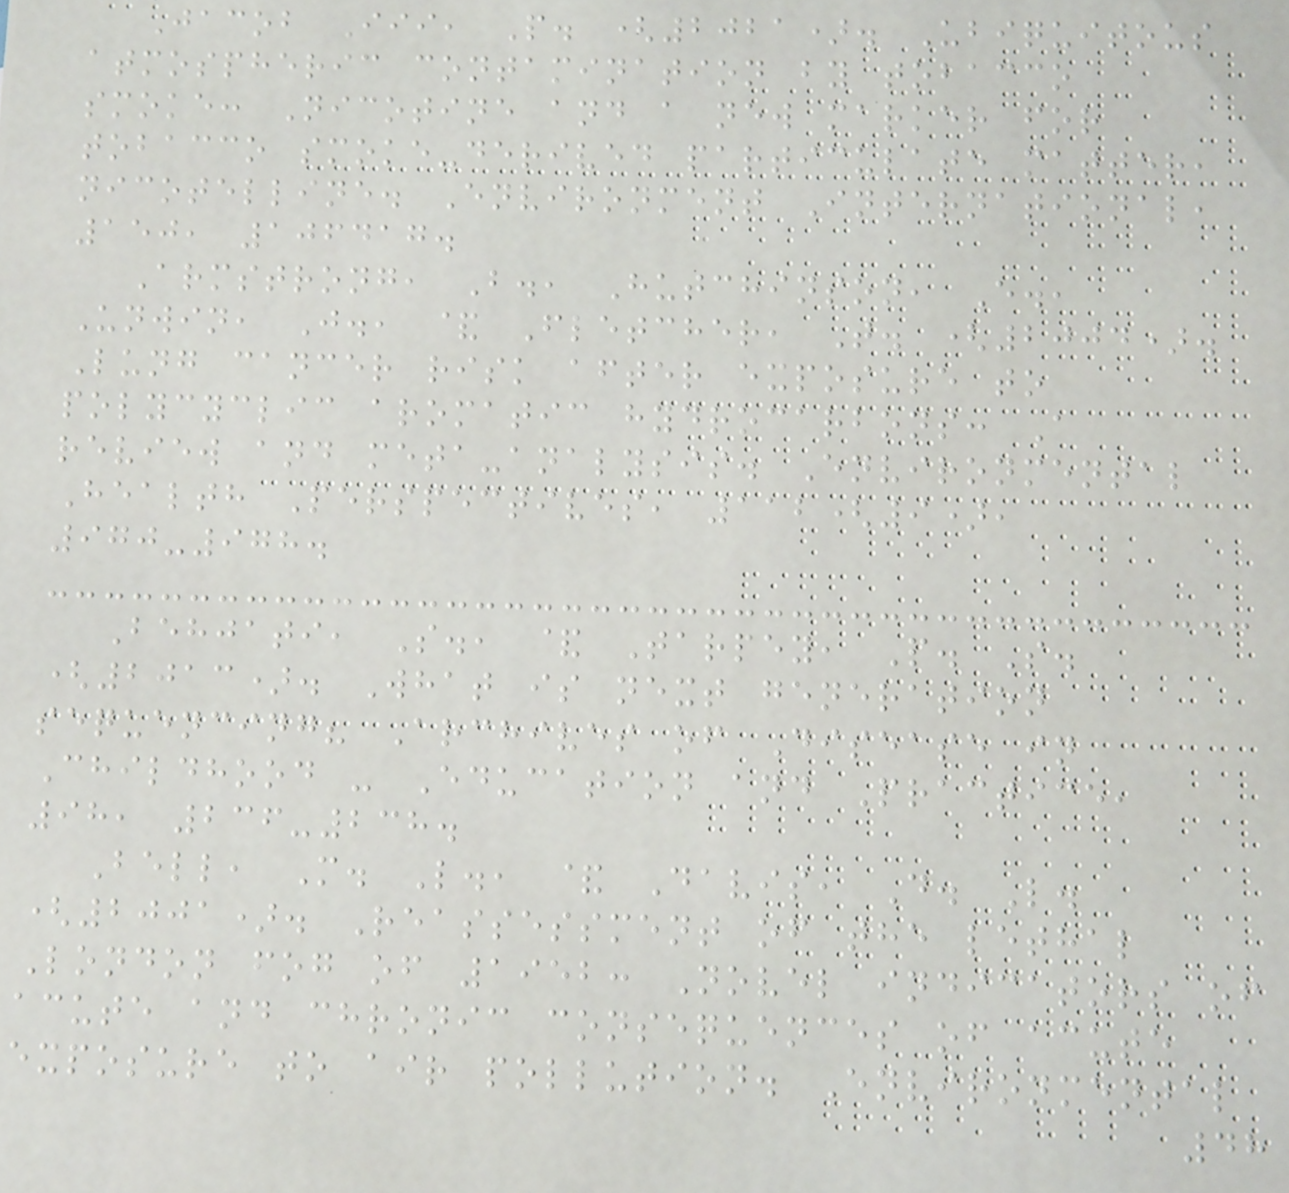Jacob Iii, P. (2021). Ubiquitous
atmospheric contamination by tobacco
smoke: Nicotine and a new marker for
tobacco smoke-derived particulate matter,
nicotelline. Environment International,
150, 106417.
Armstrong, B., Hutchinson, E.,
Unwin, J., & Fletcher, T. (2004).
Lung cancer risk after exposure to
polycyclic aromatic hydrocarbons: A
review and meta-analysis. Environmental
Health Perspectives, 112(9),
970-978.
Behjati, S., & Tarpey, P. S.
(2013). What is next generation
sequencing? Archives of Disease in
Childhood - Education and Practice,
98, 236-238.
Bell, M. L., & Davis, D. L.
(2001). Reassessment of the lethal
London fog of 1952: Novel indicators of
acute and chronic consequences of acute
exposure to air pollution. Environmental
48
